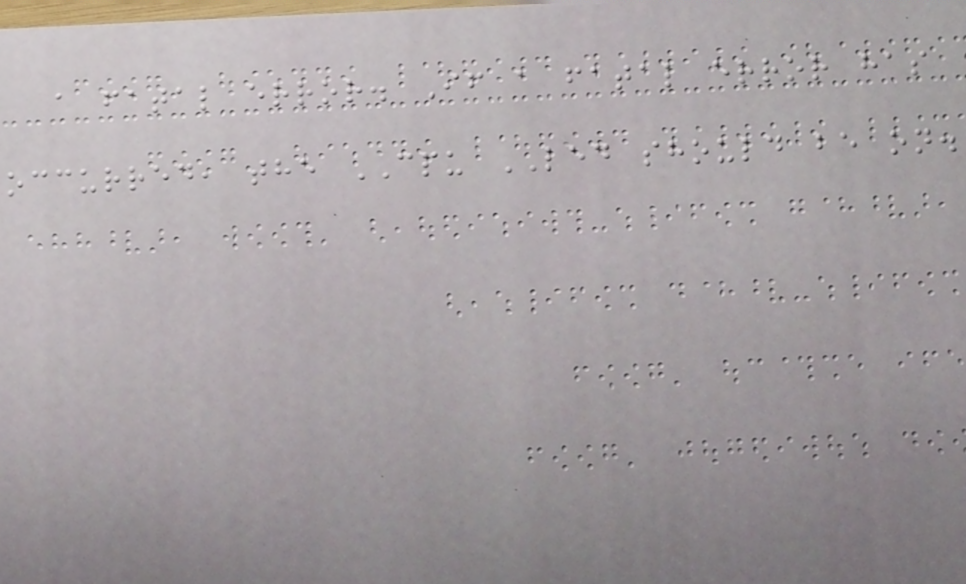a fatal error. If a fatal error has
occurred, the CPU LED should be on.
